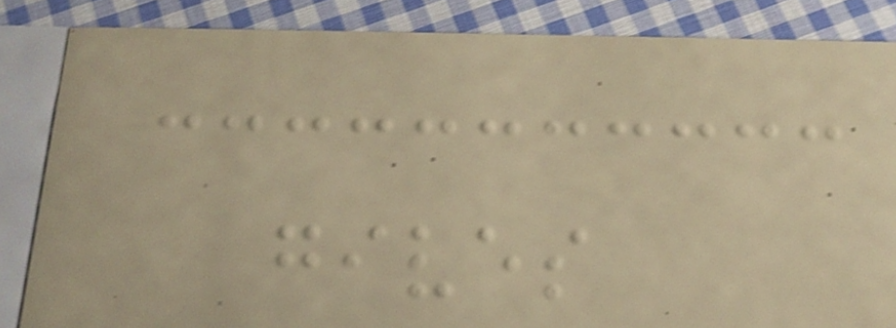gives
